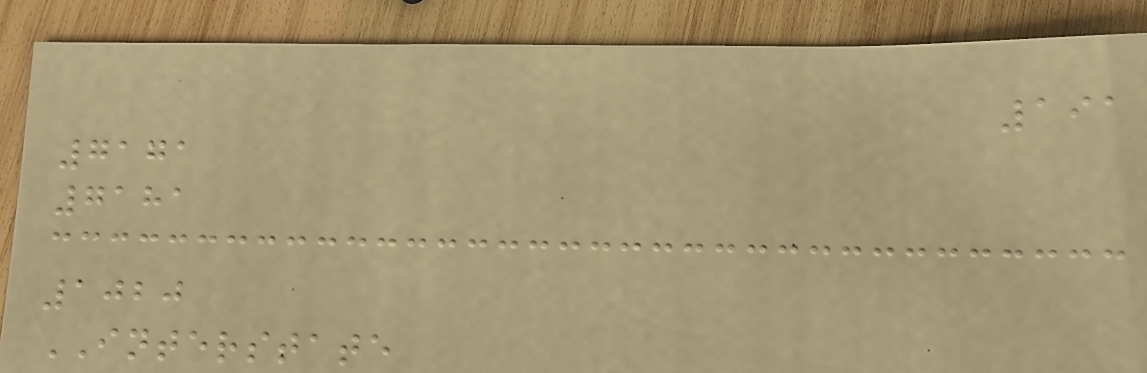191
7171
7181
1020
INTERSTATE
